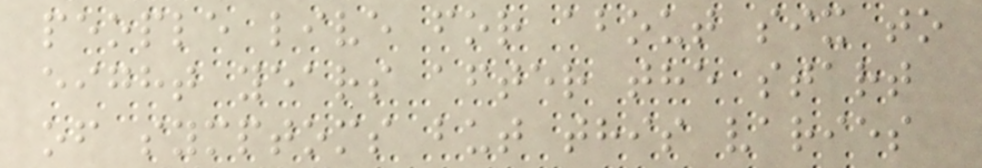people live for about six to
eight years after the start
of symptoms but this varies
